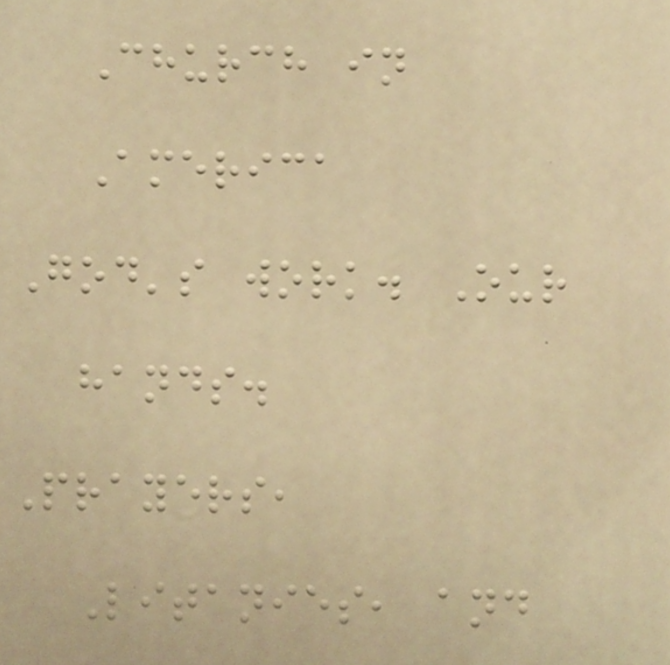Church in
America
God's work. Our
hands.
Prayers,
Litanies, and
